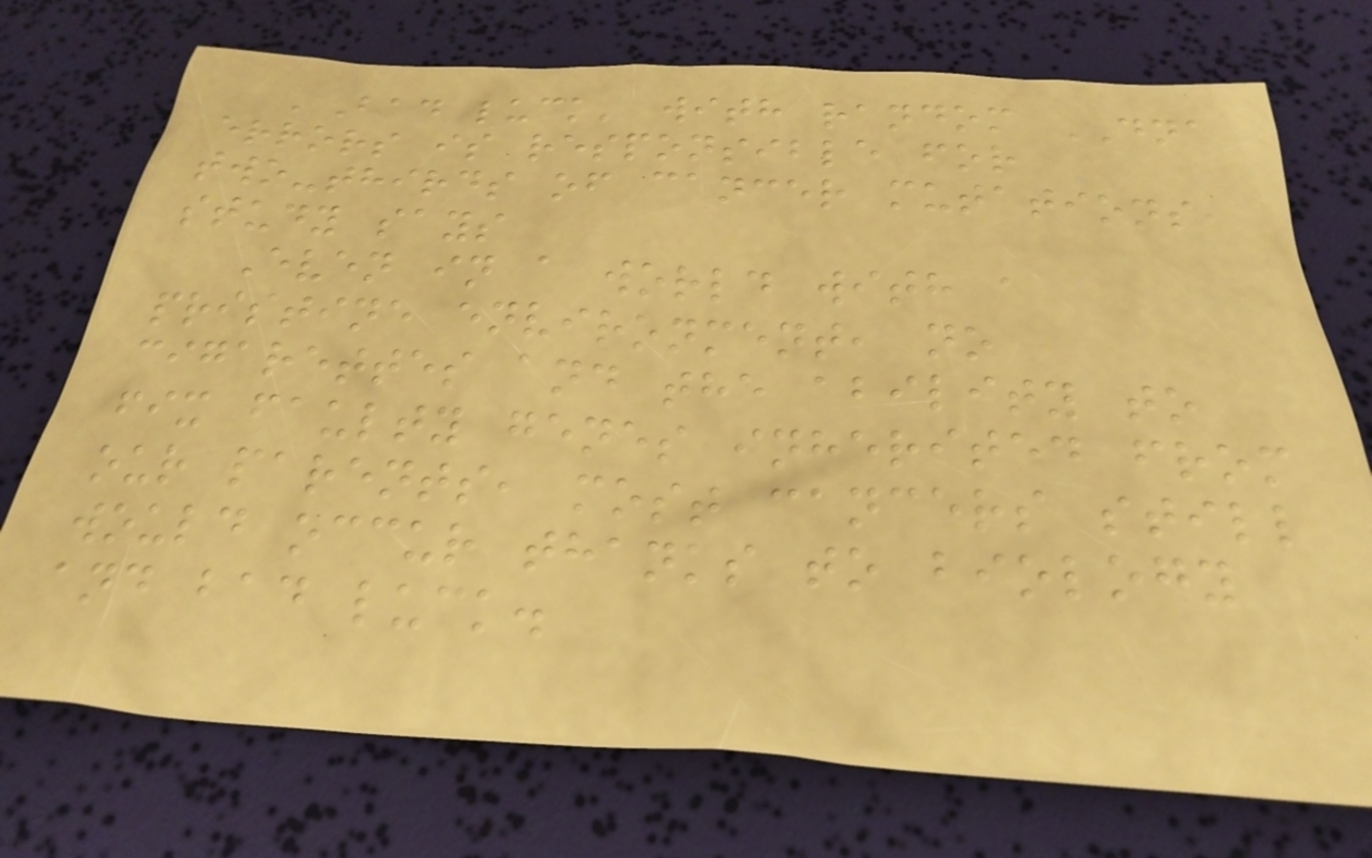'Bad luck' with random DNA
errors is responsible for
two-thirds of cancer mutations,
study says
Even in a world with a
pristine environment, no
cigarettes and the ability to
fix faulty genes inherited from
our parents, most cancers still
would occur thanks to biology
and bad luck.
